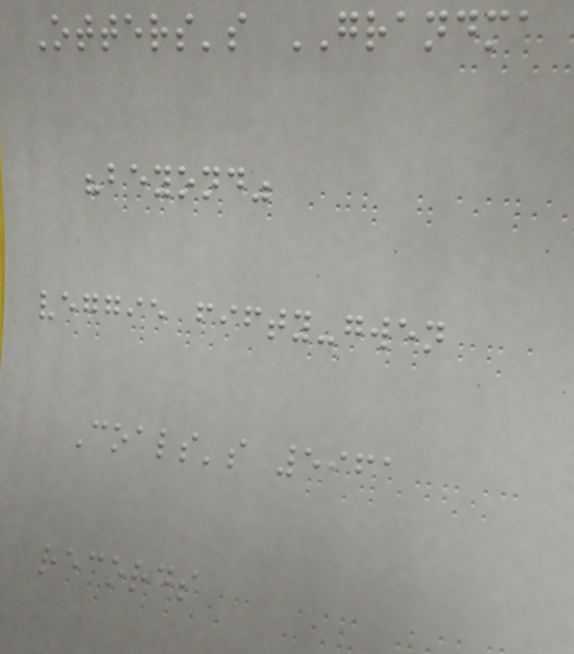Otters's GRANDMA
"beyond"
veggie fifty-gwen
Coals's 5961
records
